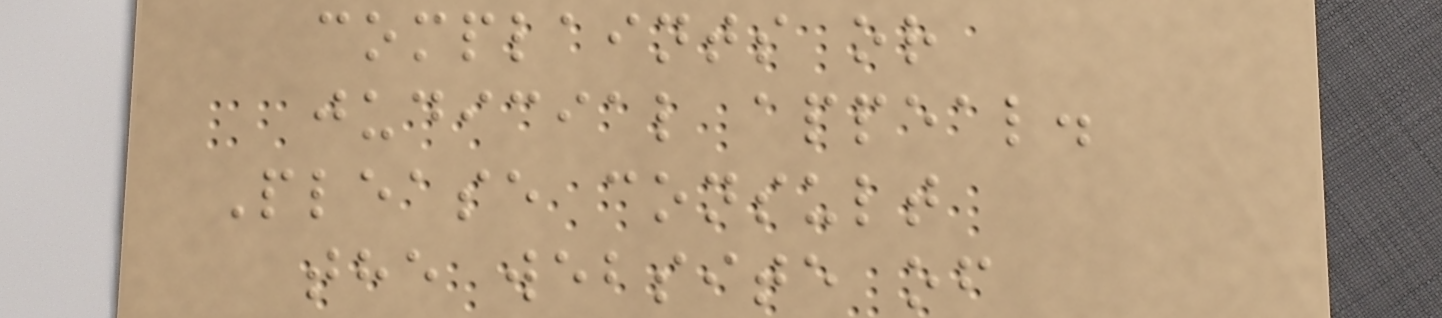complaints or
judicial appeal.
Please consult
the website of
